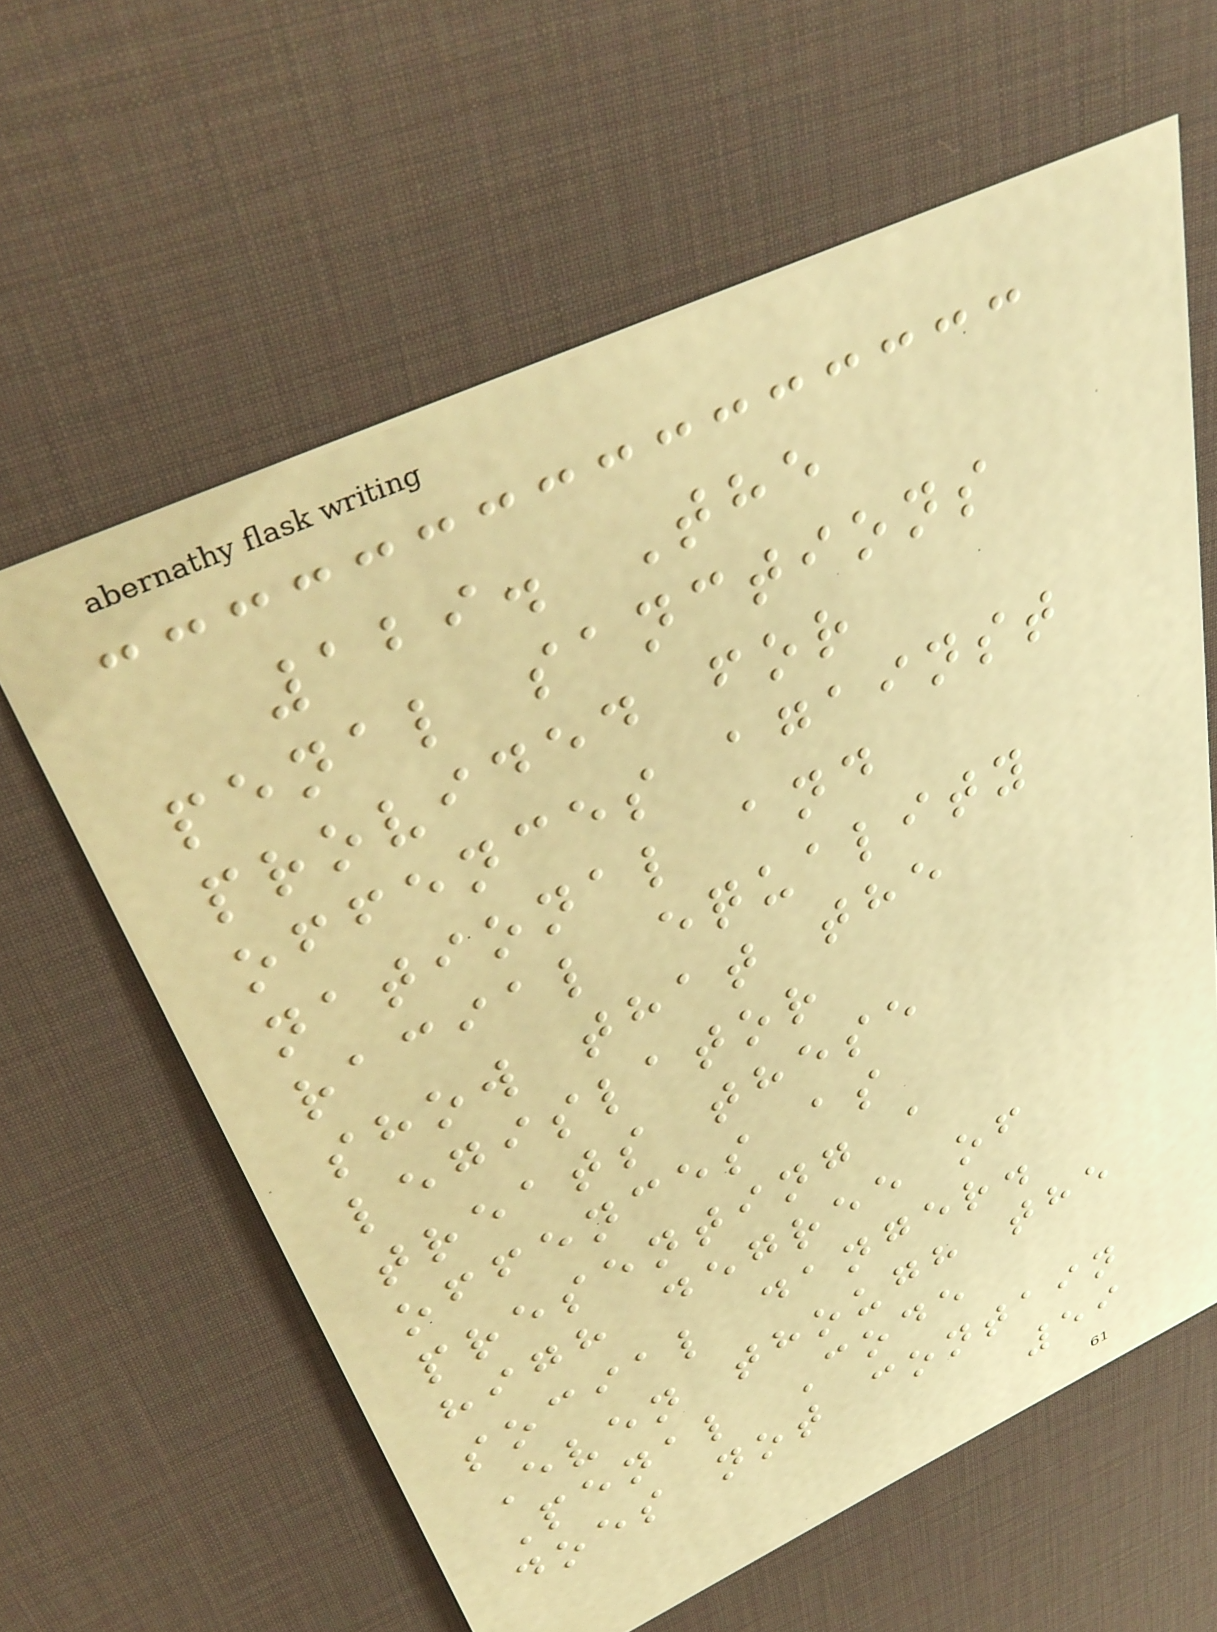129. The
penal sanctions
provided for
offences against
national and
racial equality
show that the
legislator
treats these
offences as
presenting a
high degree of
social danger.
Even though the
Penal Code
does not contain
59
